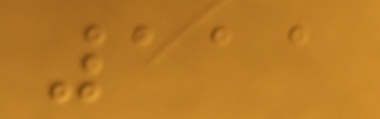111
